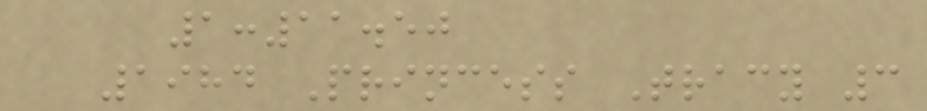1:11.50
1984 Princess Tracy 3
